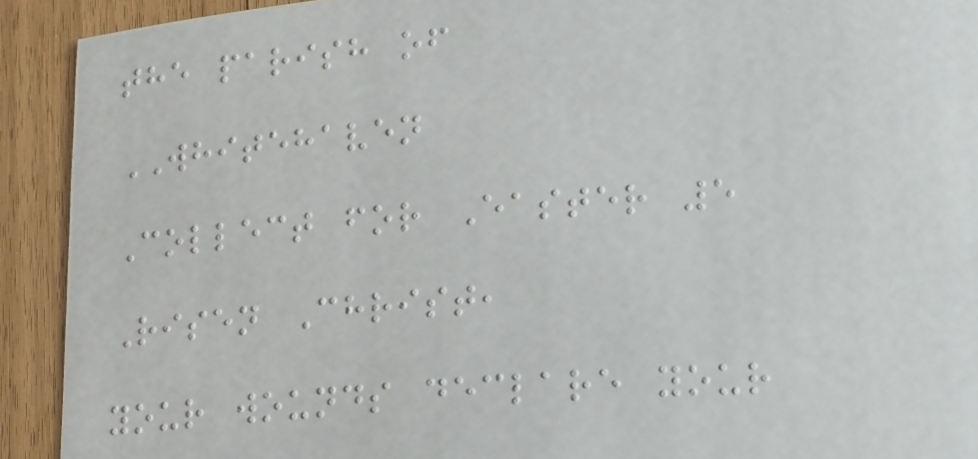the parish of
WHITEHAVEN
Collect for Easter 5
Risen Christ,
your wounds declare your
